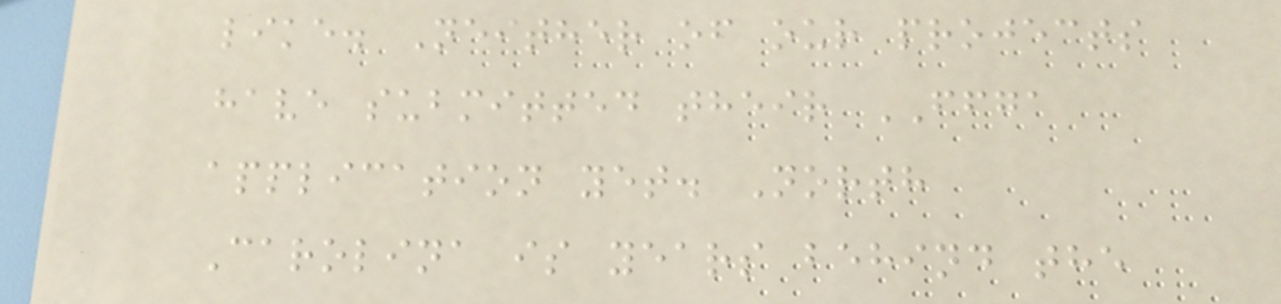like. Neither of our projects
have submitted their FFGA
application yet. North
Carolina is years behind the
